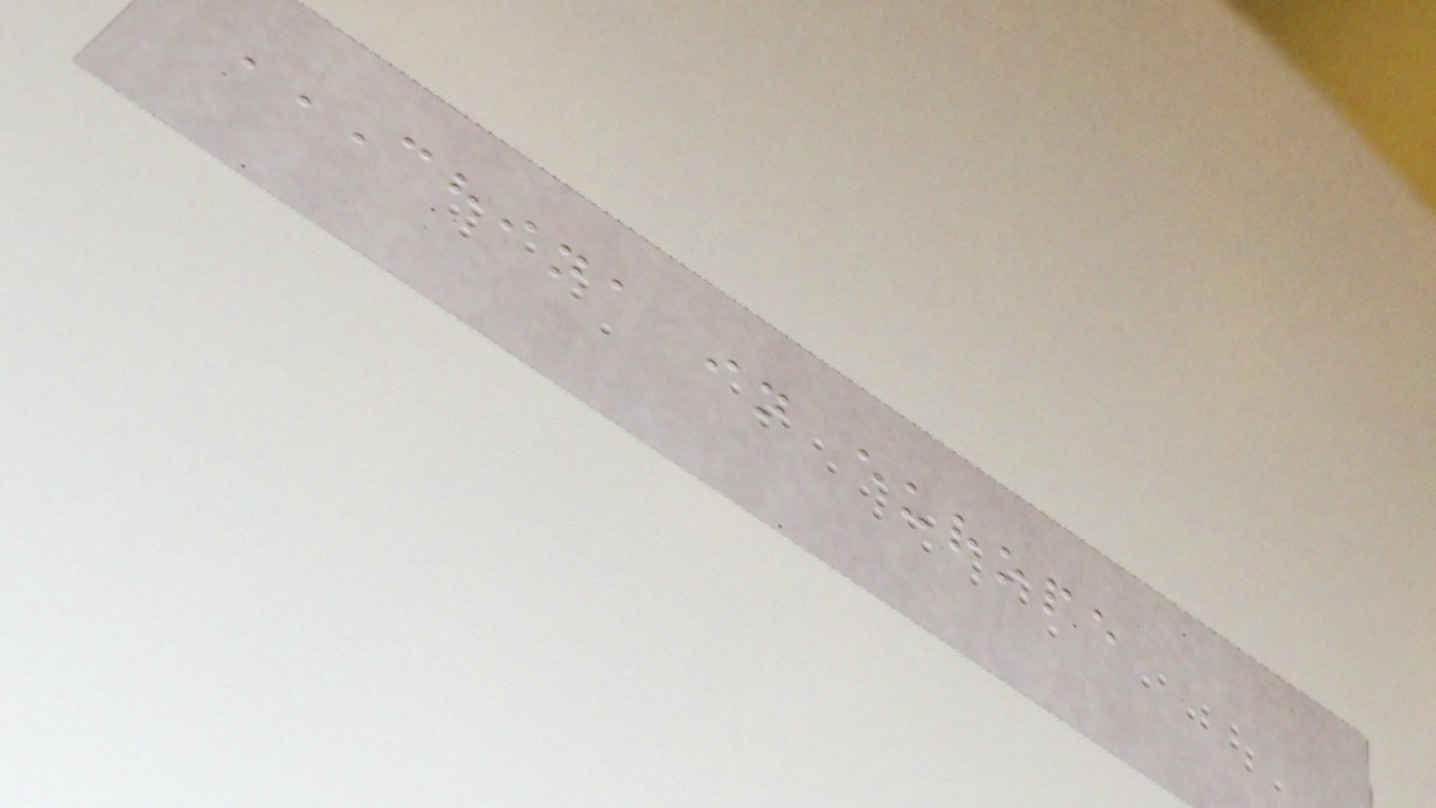CHINA IN EUROPE
